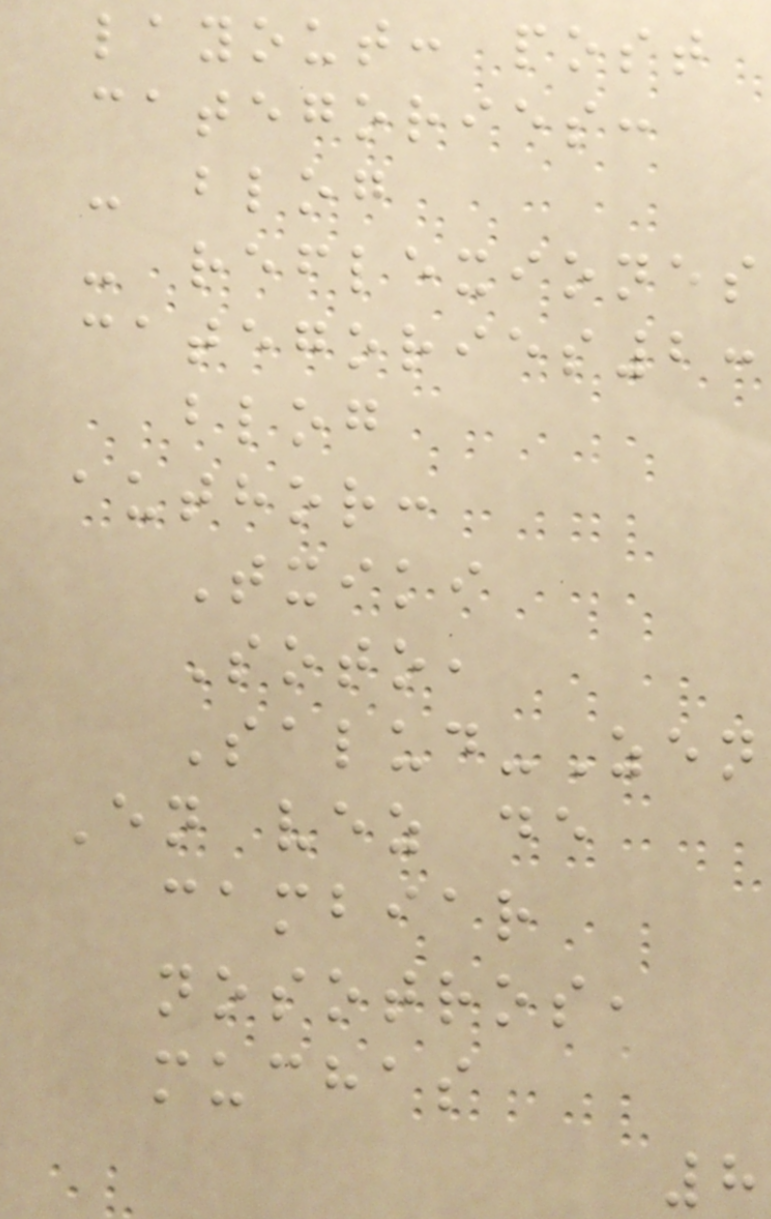layout: post
categories:
- blog
- reflexiones
categories2:
blog
author:
Txiki
Soto,
Salud-Zen
En vez de
cambiar
nosotros,
muchas
8
